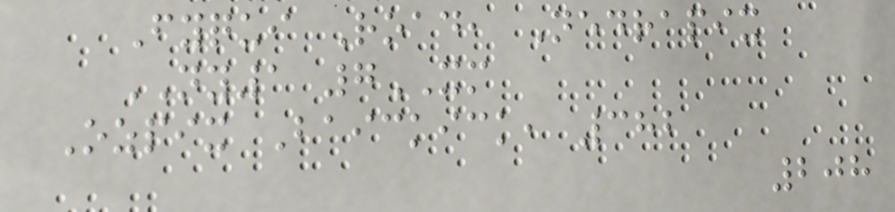Fyqui Road, Nedrapix
NY1 7XM
Ozpix Baickick, 382
208
